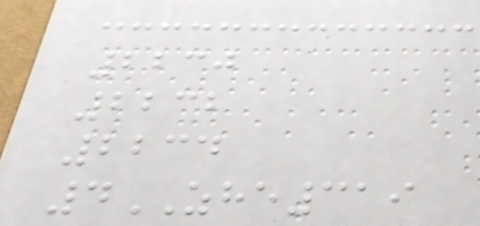2230
2232
2234
4ZHE319
